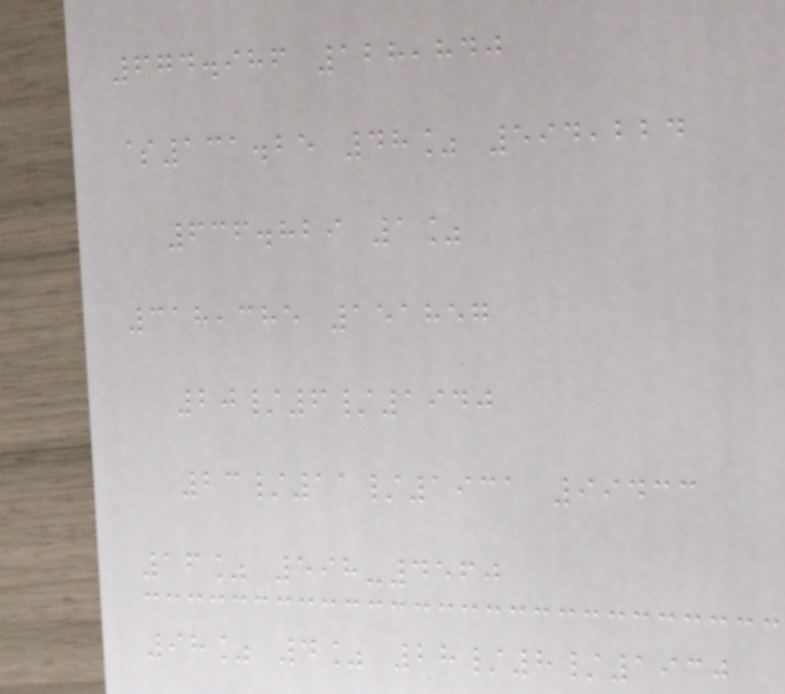674.986 128,840
$131.25 48% 594,224
636.829 1%
318,385 151857
20/6/1940
23/11/1931 99433
16% 598-4560
98% 4% 28/8/1930
